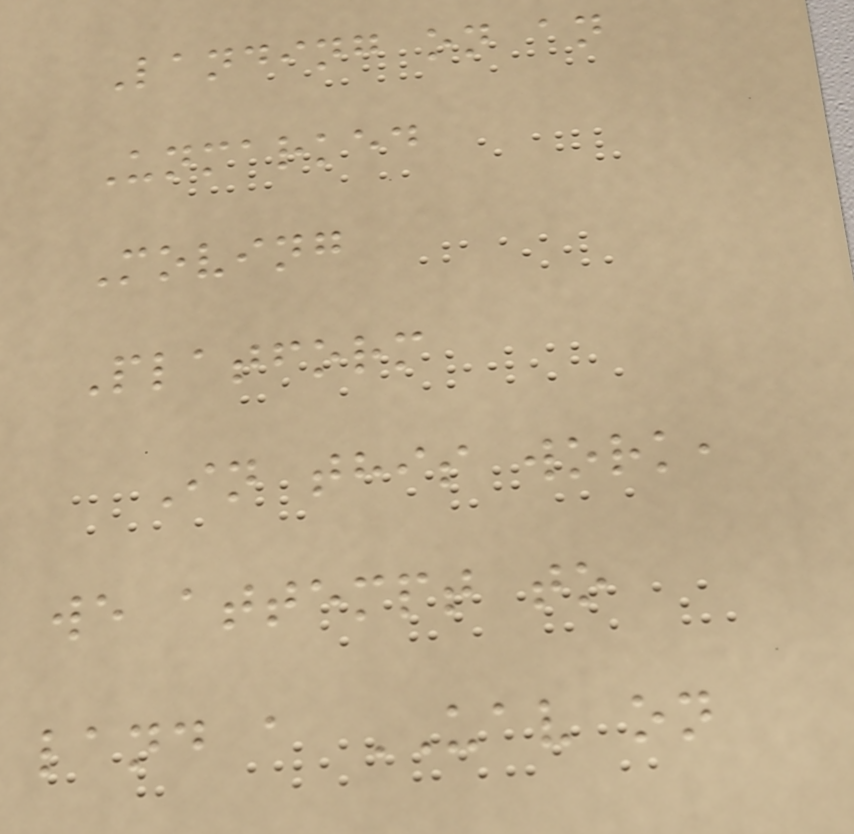Landing on an
Unmarked
Moving
Platform
In this work,
we attempt to
land a UAV on
